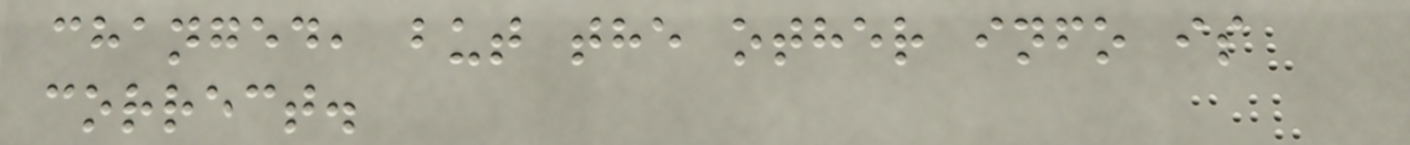changed, but the other info is
correct.
